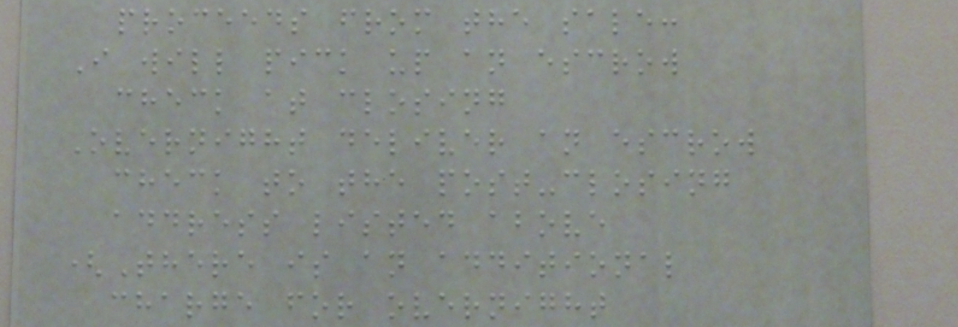proceeds from the sale:
I will pick up an escrow
check at closing
Overnight deliver an escrow
check to the post-closing
address listed above
(There is an additional
charge for overnight
